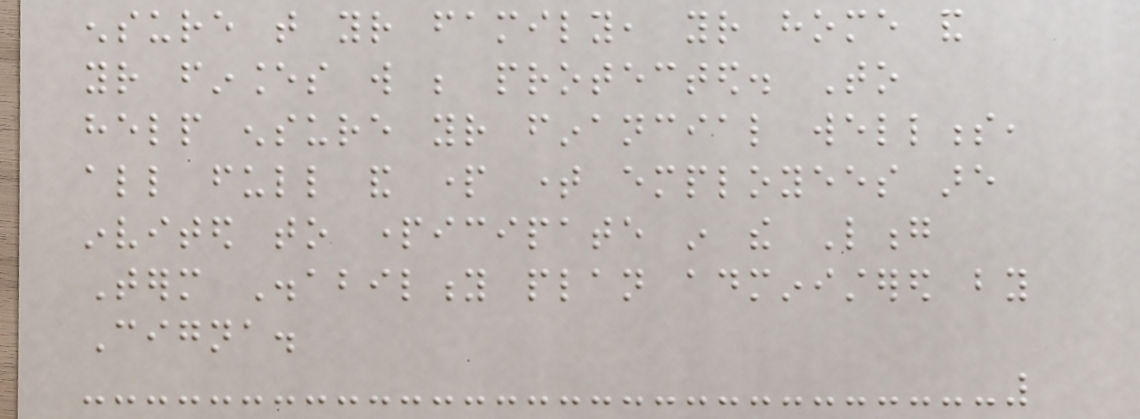ensure that your family, your home and
your finances will be protected. To
help ensure your financial wellness,
all full and part time employees are
invited to participate in the Long
Term Disability plan administered by
Cigna.
